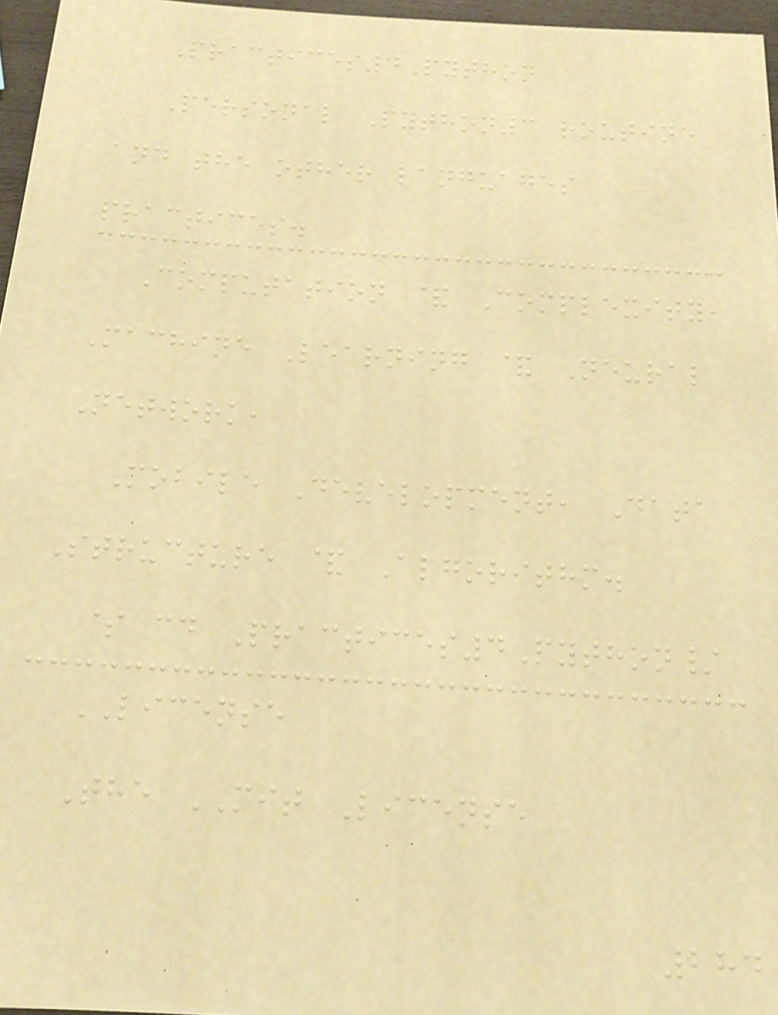Practices4Python
Personal Python3 routine
and the other languages
practices.
Computation & Complexity,
Machine Learning & Neural
Network,
Mobile Development, Data
Structure & Algorithm.
$ cd Practices4Python/
LICENSE
The MIT License
284
